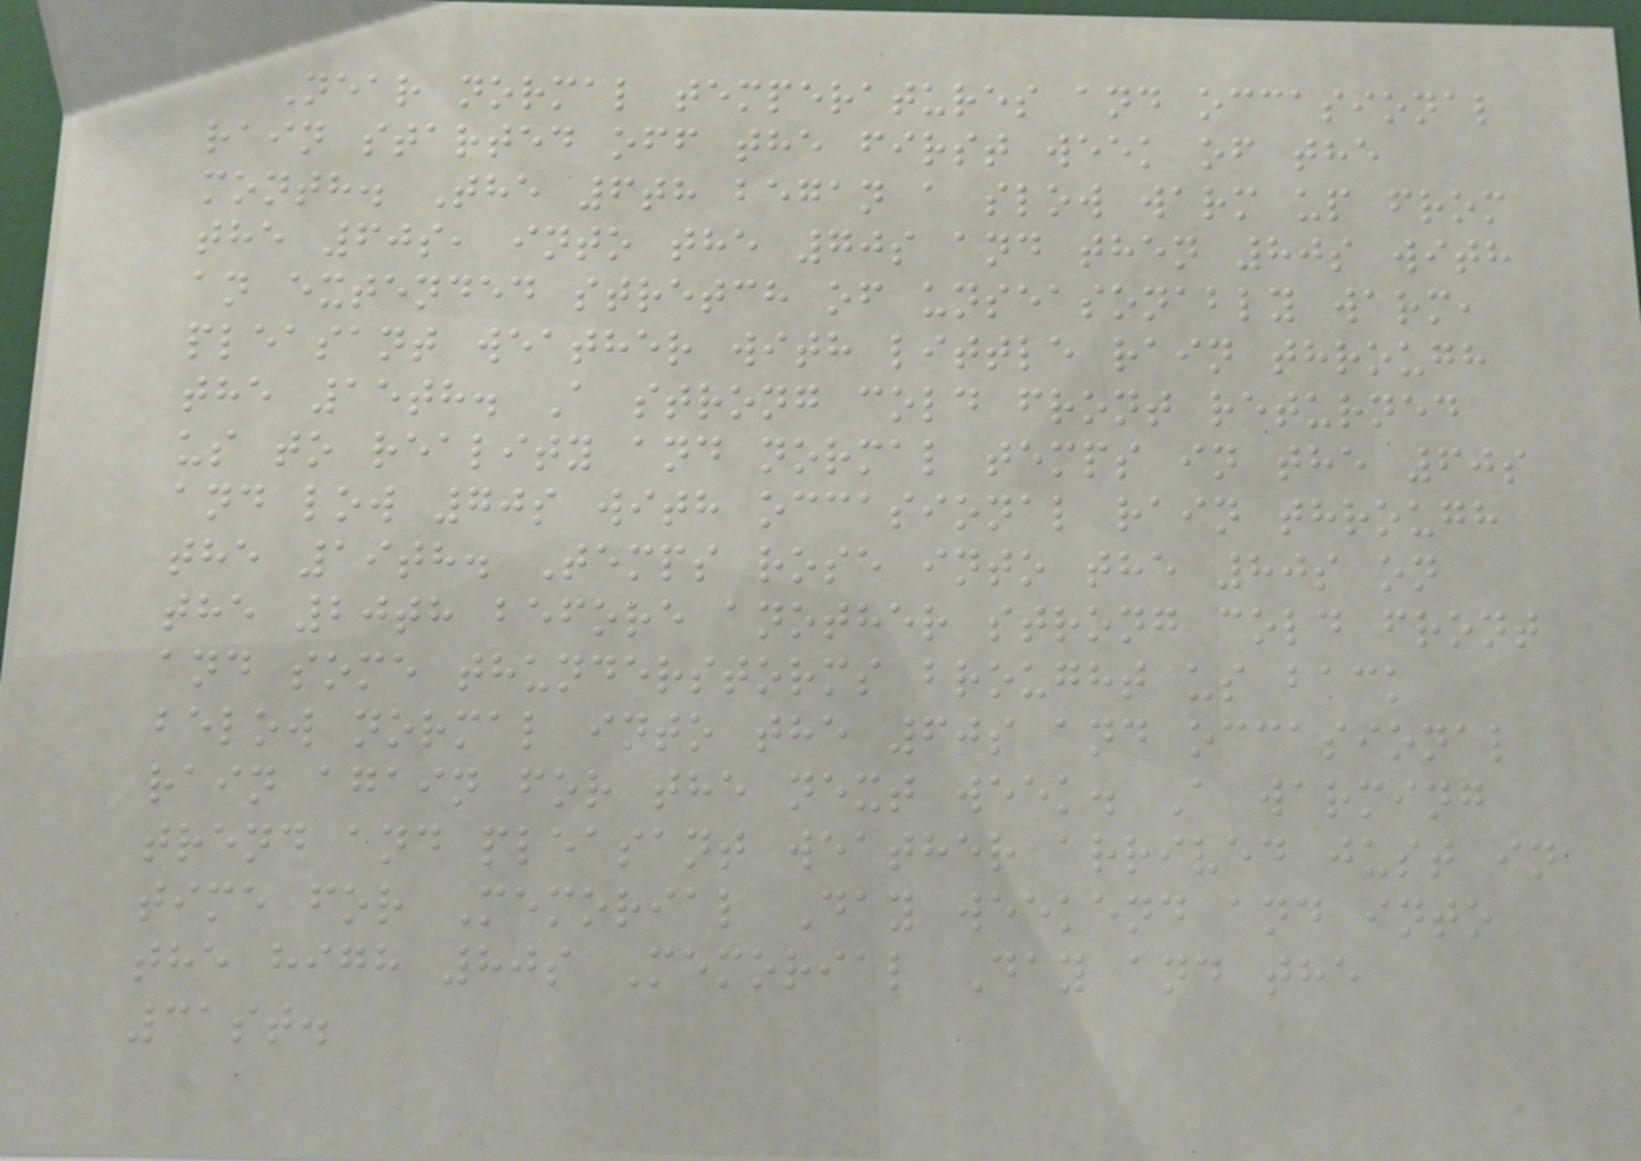Near normal temperatures and occasional
rain started off the first week of the
month. The 6th began a slow warm up from
the 60s, into the 70s and then 80s with
an extended stretch of unseasonably warm,
pleasant weather with little rain through
the 15th. A strong cold front returned
us to reality and normal temps in the 60s
and low 70s with occasional rain through
the 19th. Temps rose into the 80s on
the 20th before another strong cold front
and some thunderstorms brought us back
below normal into the 60s and occasional
rain again for the next week. A warming
trend and pleasant weather arrived just in
time for Memorial Day weekend and into
the high 80s Memorial Day and the
31st.
